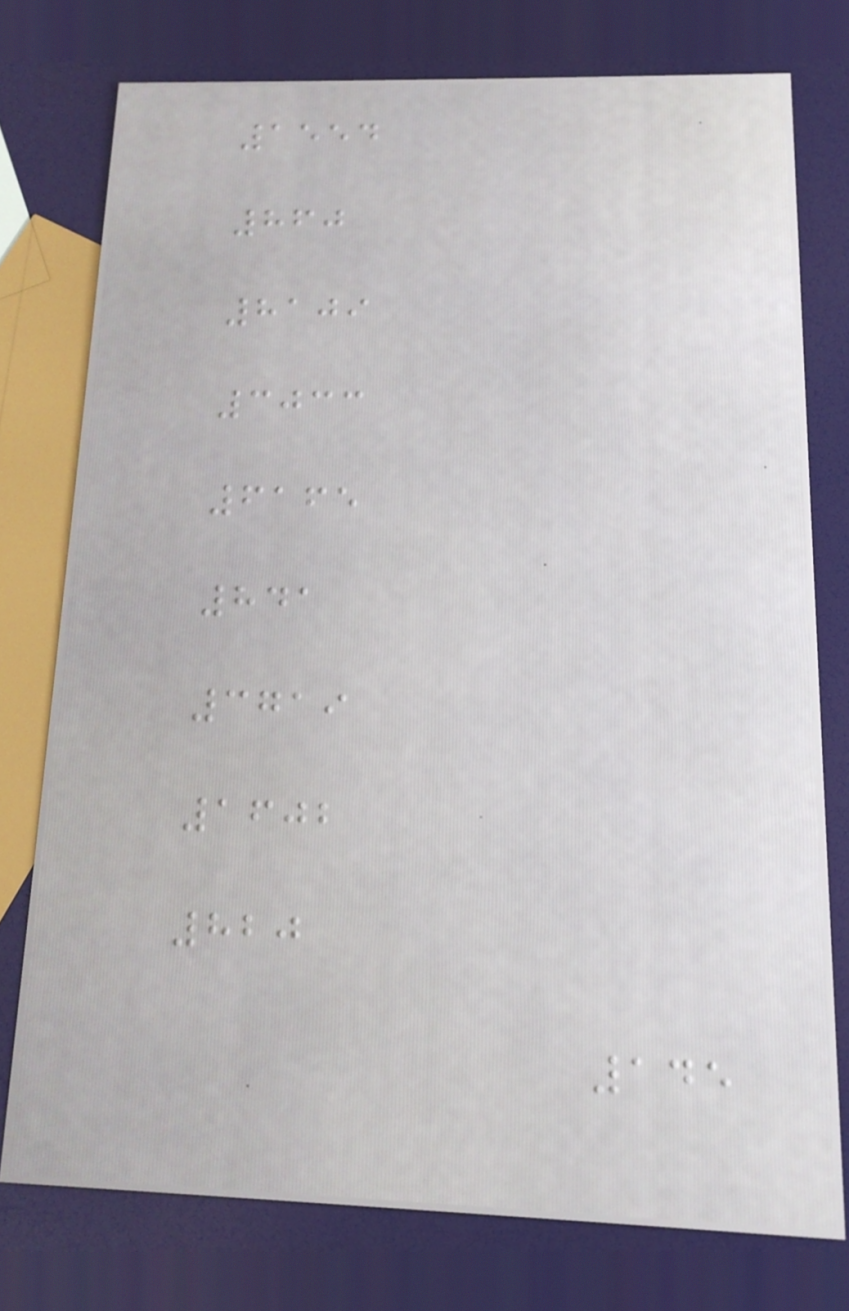1554
860
8109
3033
6165
841
3719
1602
820
145
